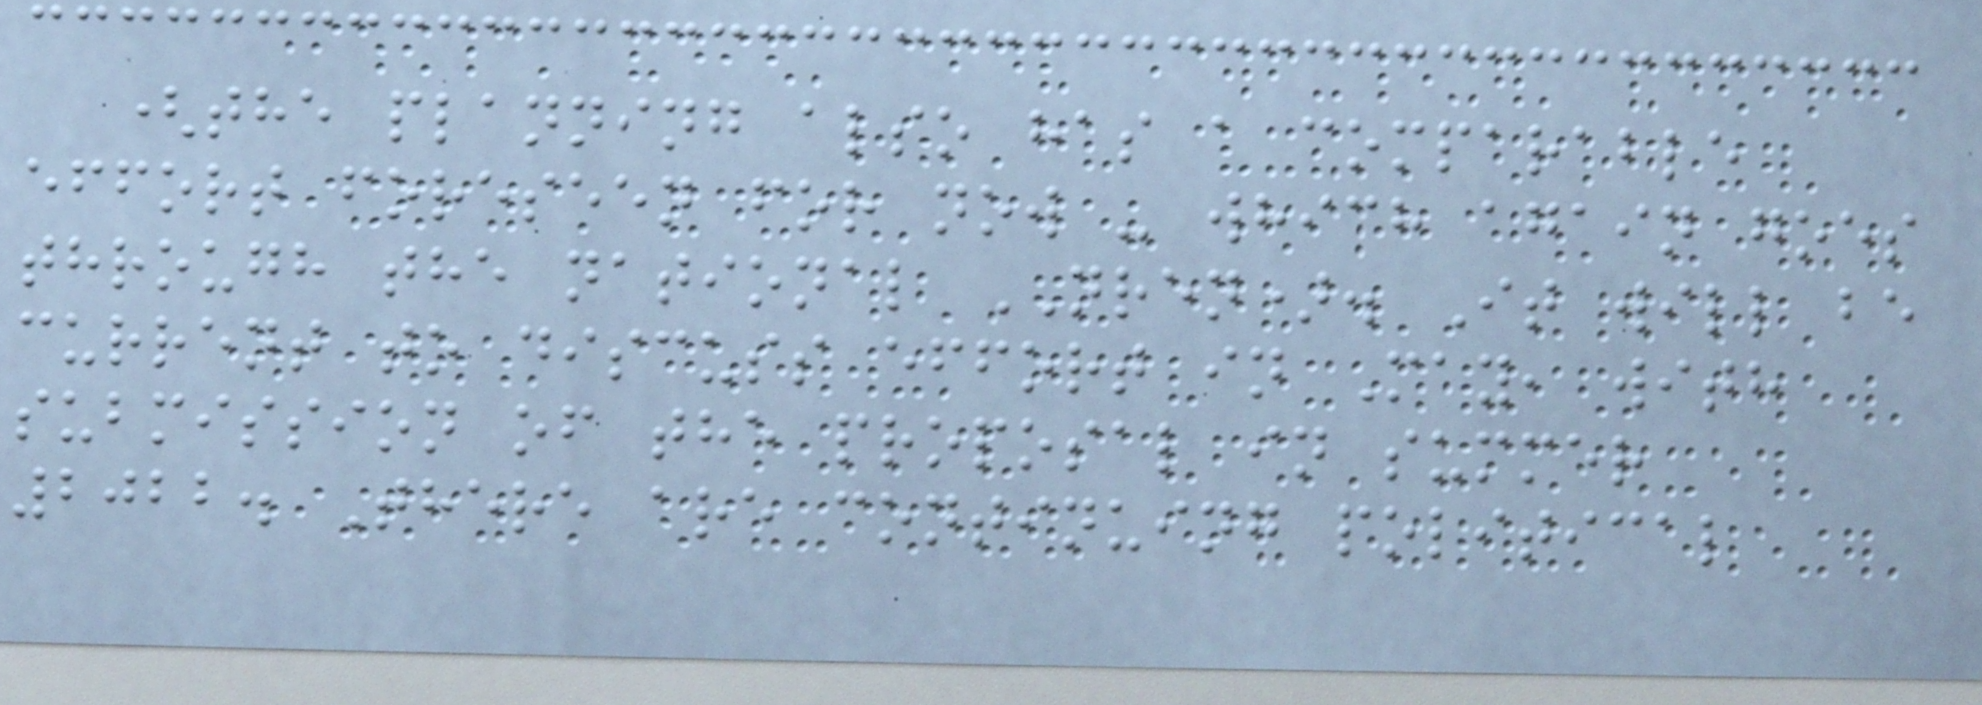(the planning also has a comparable
effort foreseen for now - which again goes
through the national NREN). It will be
current to discuss effort in May, with
submission of the proposal in summer
2022. There are continuing political
